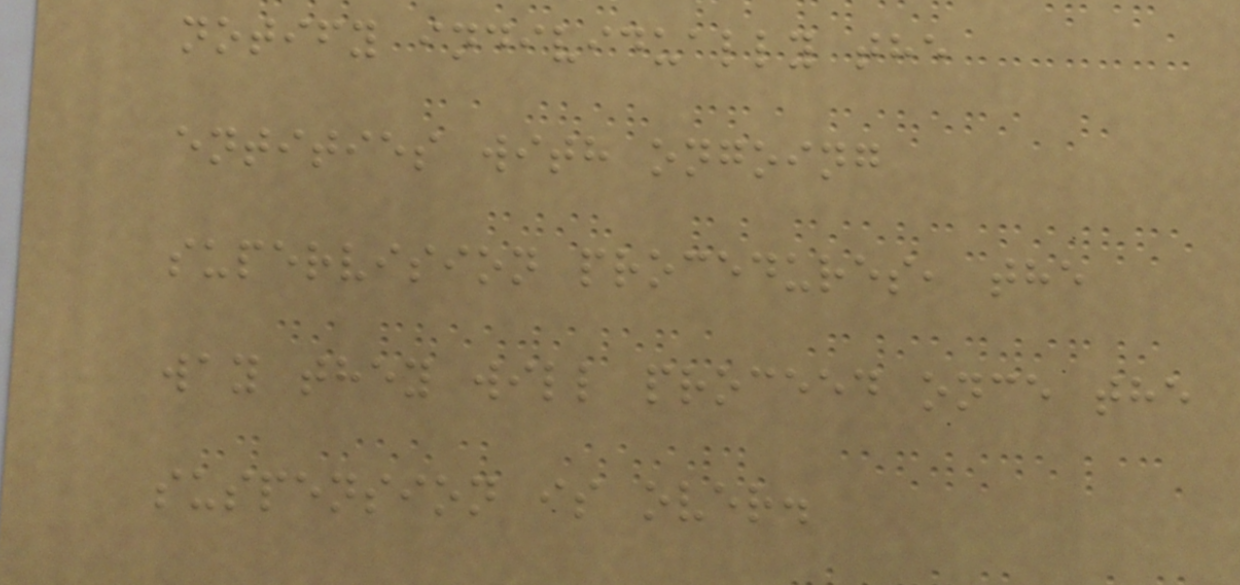notify individually the
entities with ongoing
supervision procedures, the
way they will proceed once the
suspension is over.
